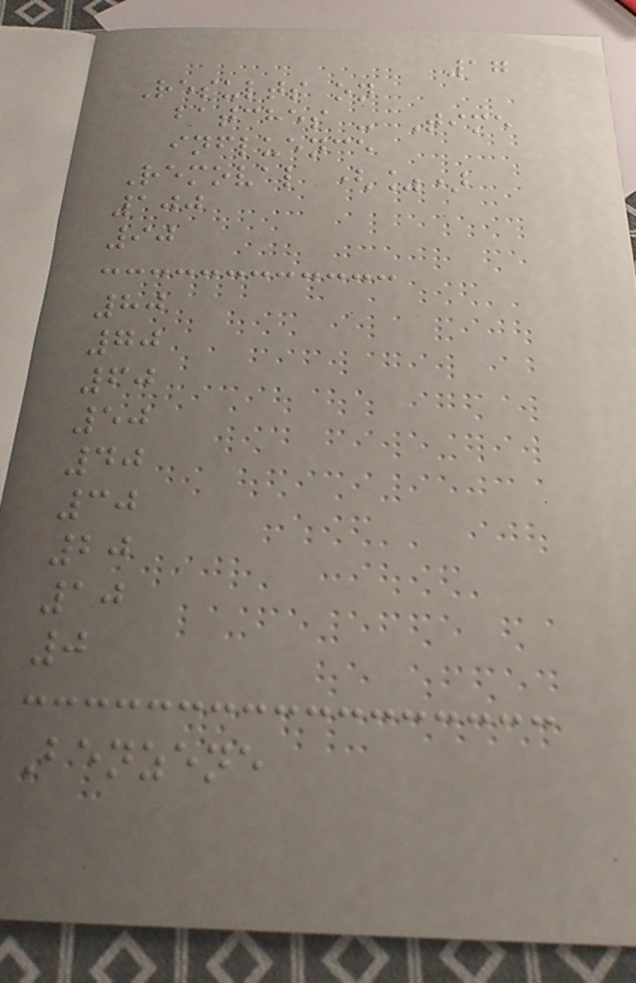17
Results on
batches - Time
influence
Removal (%)
100
90
80
70
60
50
40
30
20
10
0
Benzene
